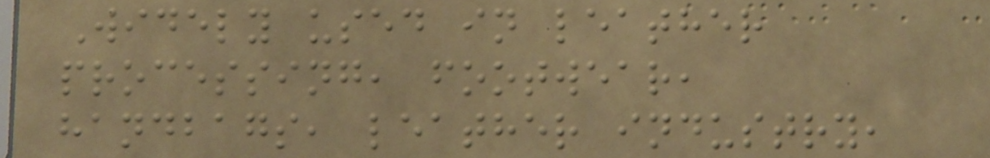Widely used in leather
processing, footwear,
handbags, leather industry,
